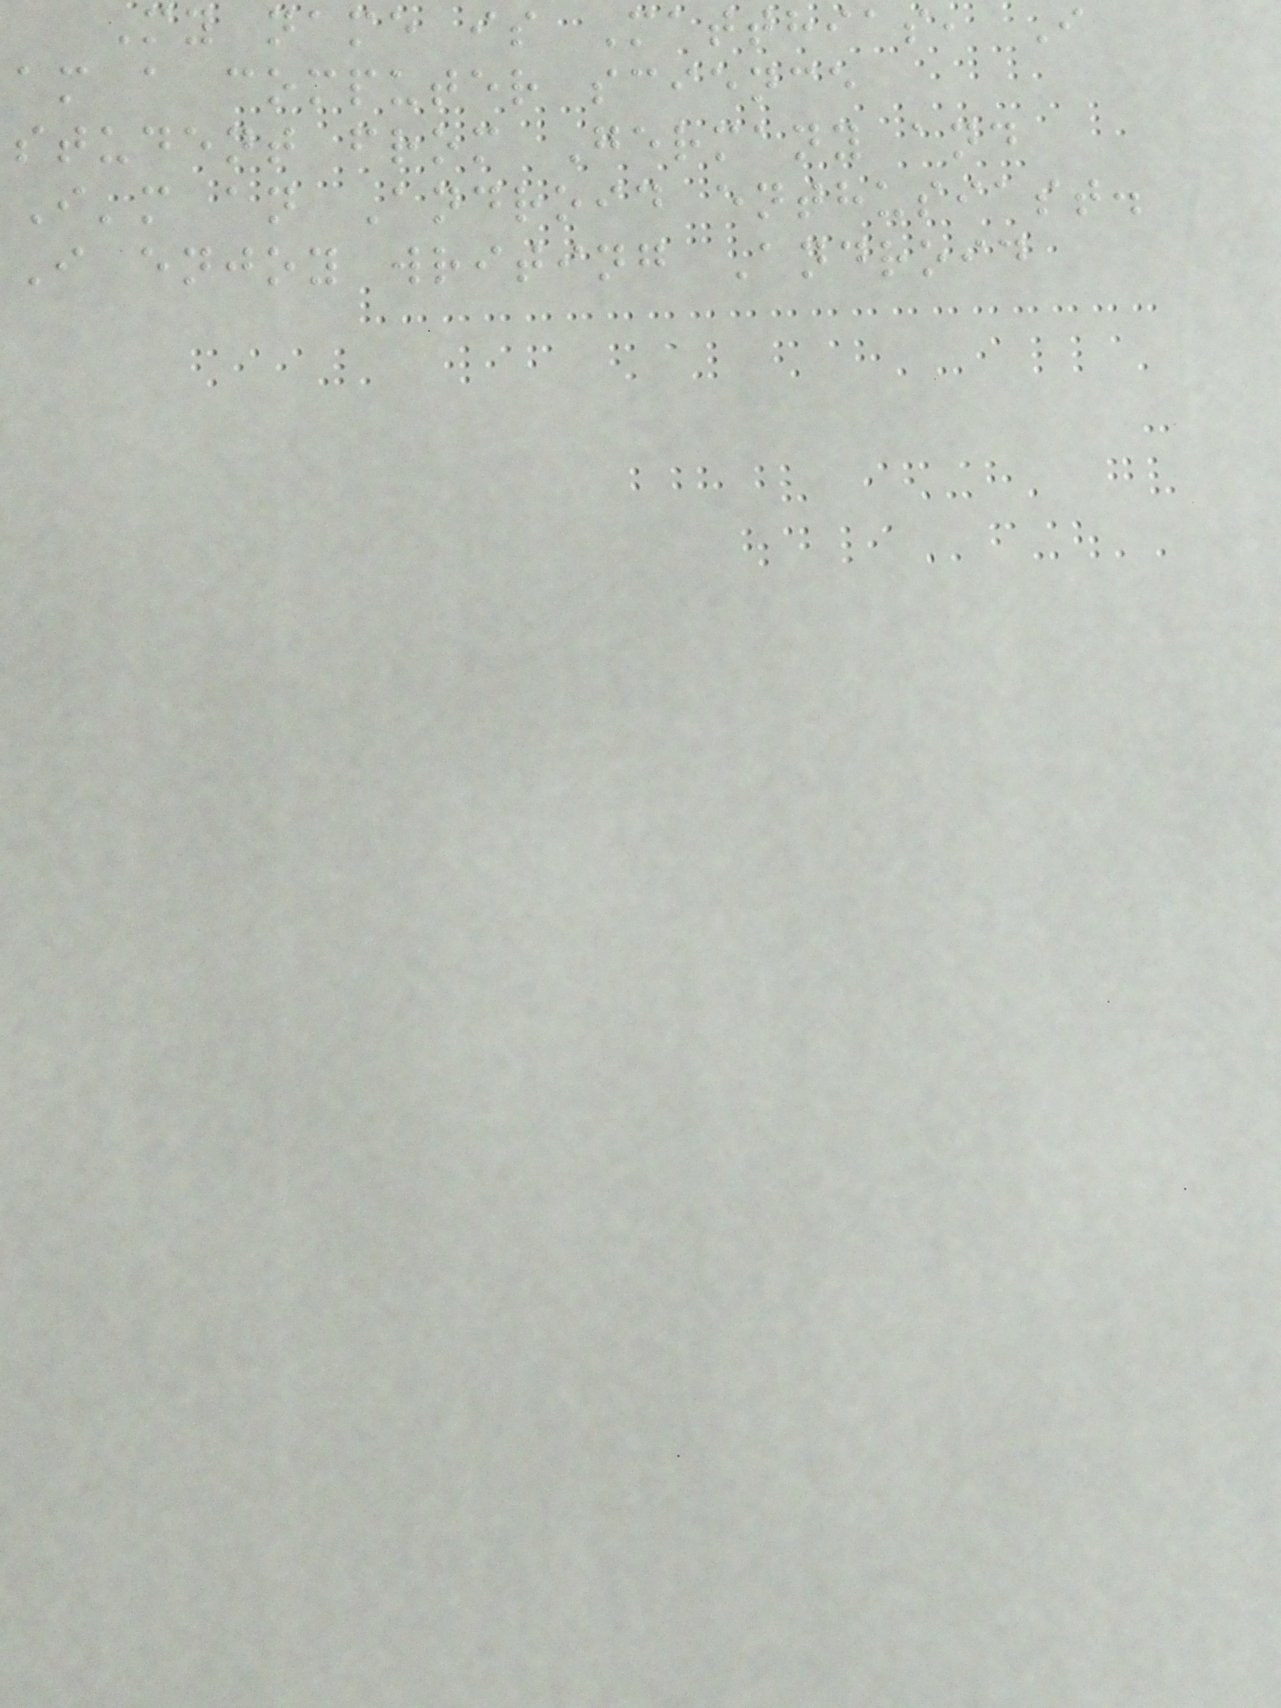My name is Matthias, I
am a computer science
student from Germany and
I'm an Android enthusiast.
I enjoy writing Android
